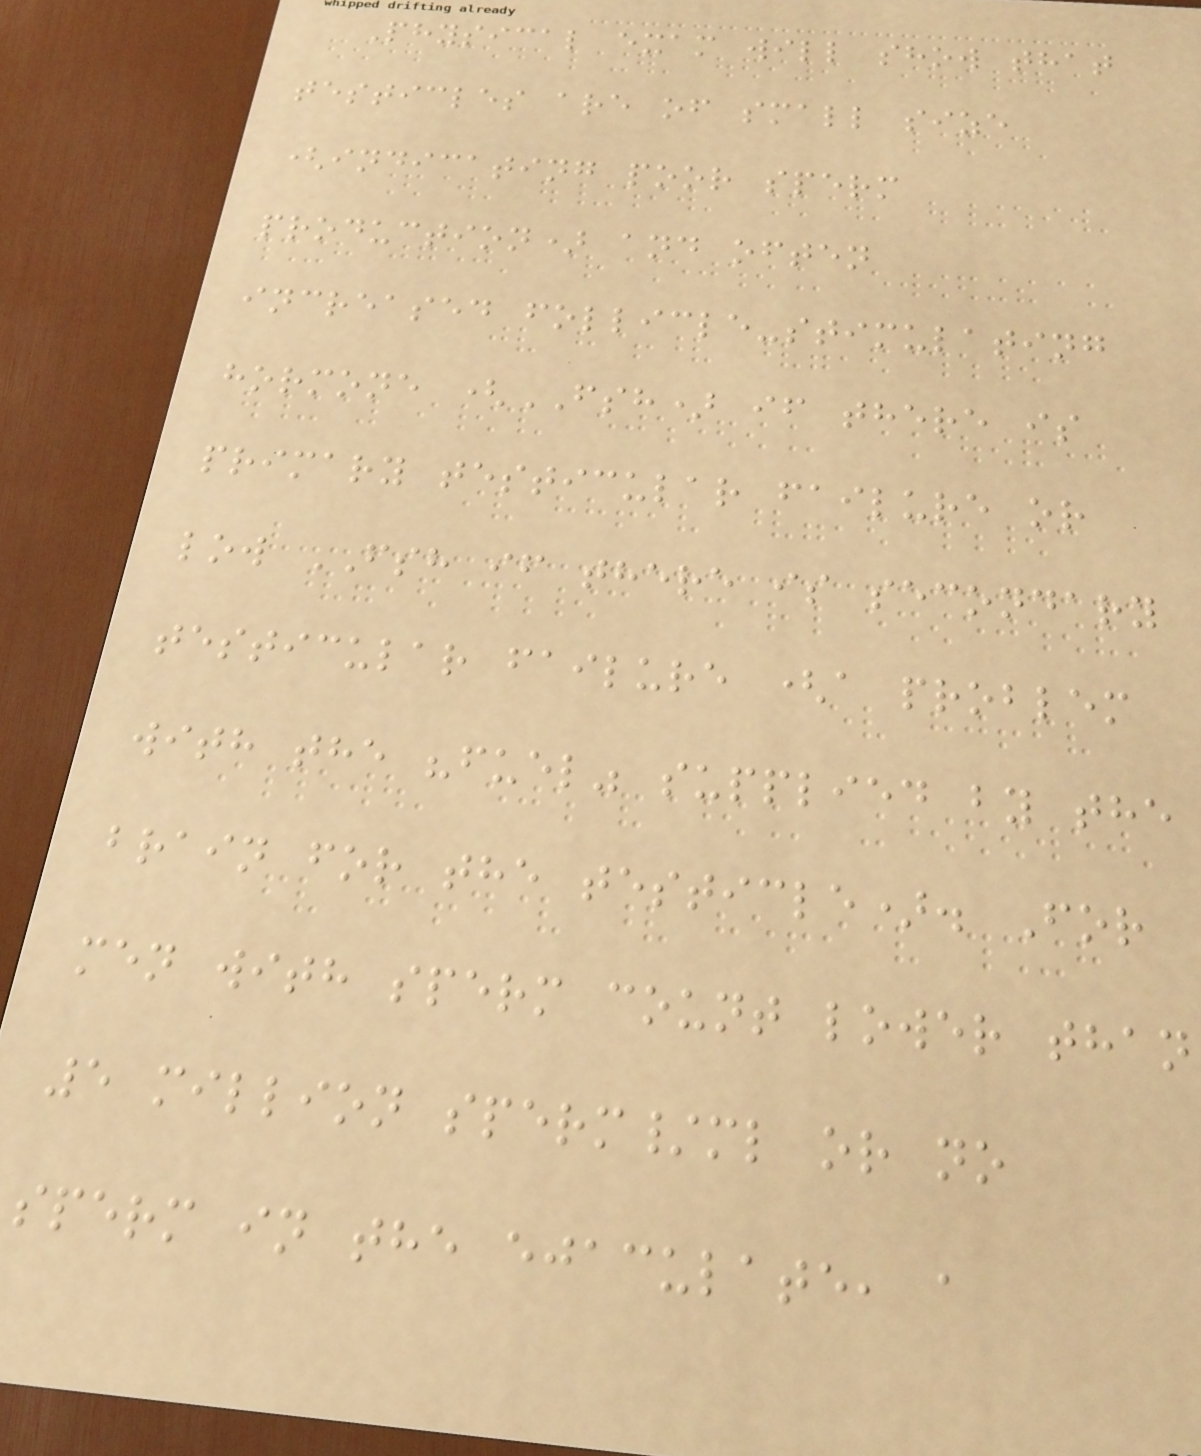Physical exam will show that
testicles are of small size
(indicating poor sperm
production) and often
increased follicle-stimulating
hormone (FSH) if there is
primary testicular failure or
low FSH if there is secondary
testicular failure (a problem
with the "fuel" supplied by the
brain for the testicle). For
men with sperm count lower than
5 million sperm/ml or no
sperm in the ejaculate, a
